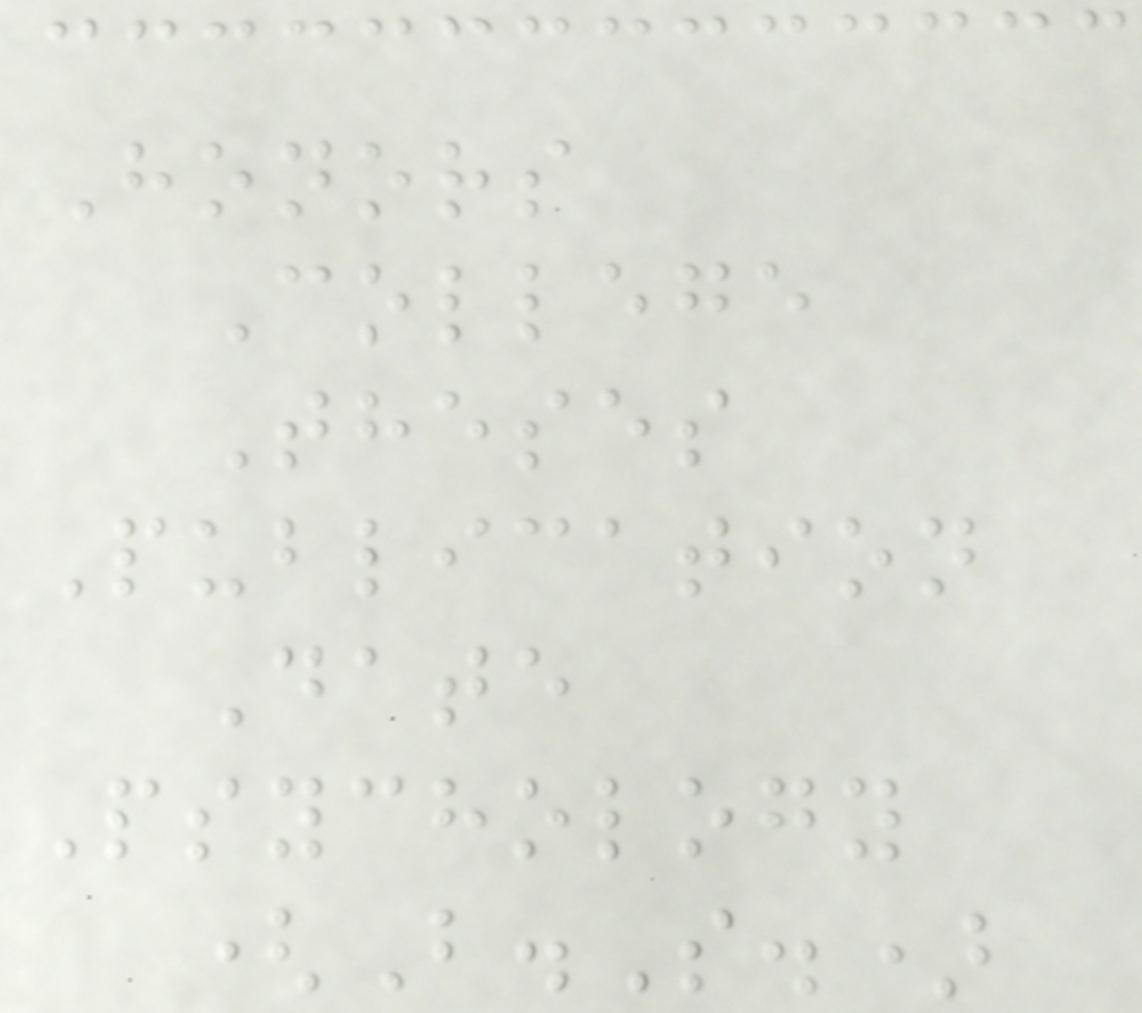Honors
College
Theses
Publication
Date
Psychology
(B.S.)
